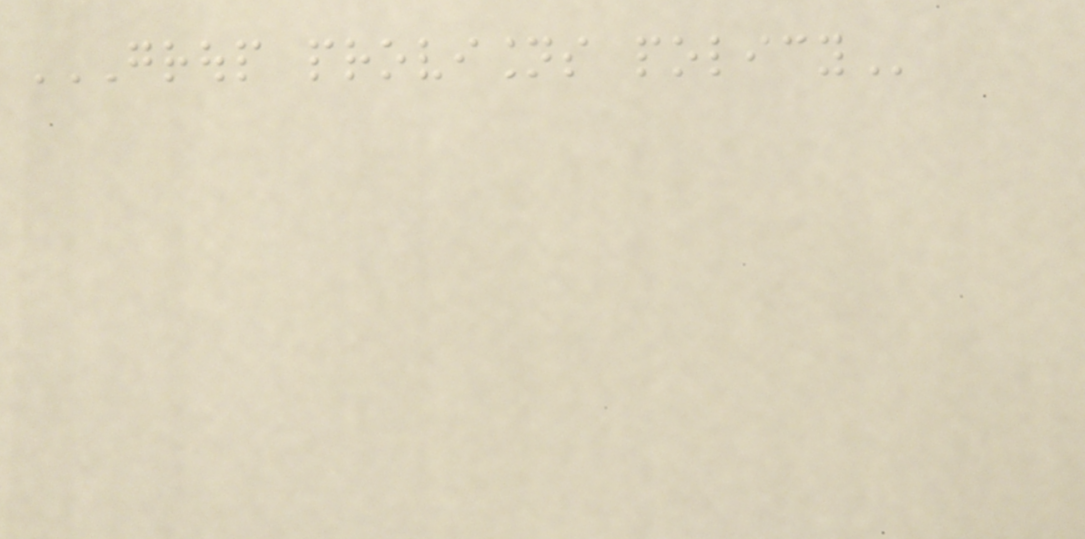GROUP PROVISIONS POLICY
